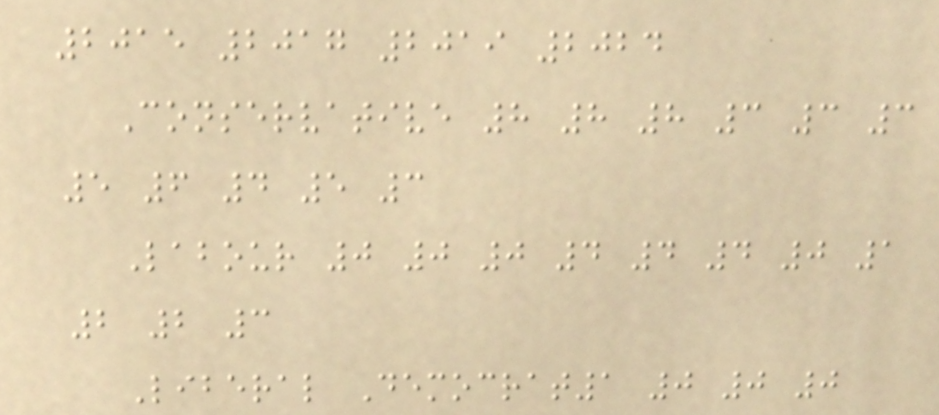2015 2017 2019 2024
Conservative 8 8 8 3 3 3
5 6 4 5 3
Labour 0 0 0 4 4 4 0 1
2 2 3
Liberal Democrat1 0 0 0
